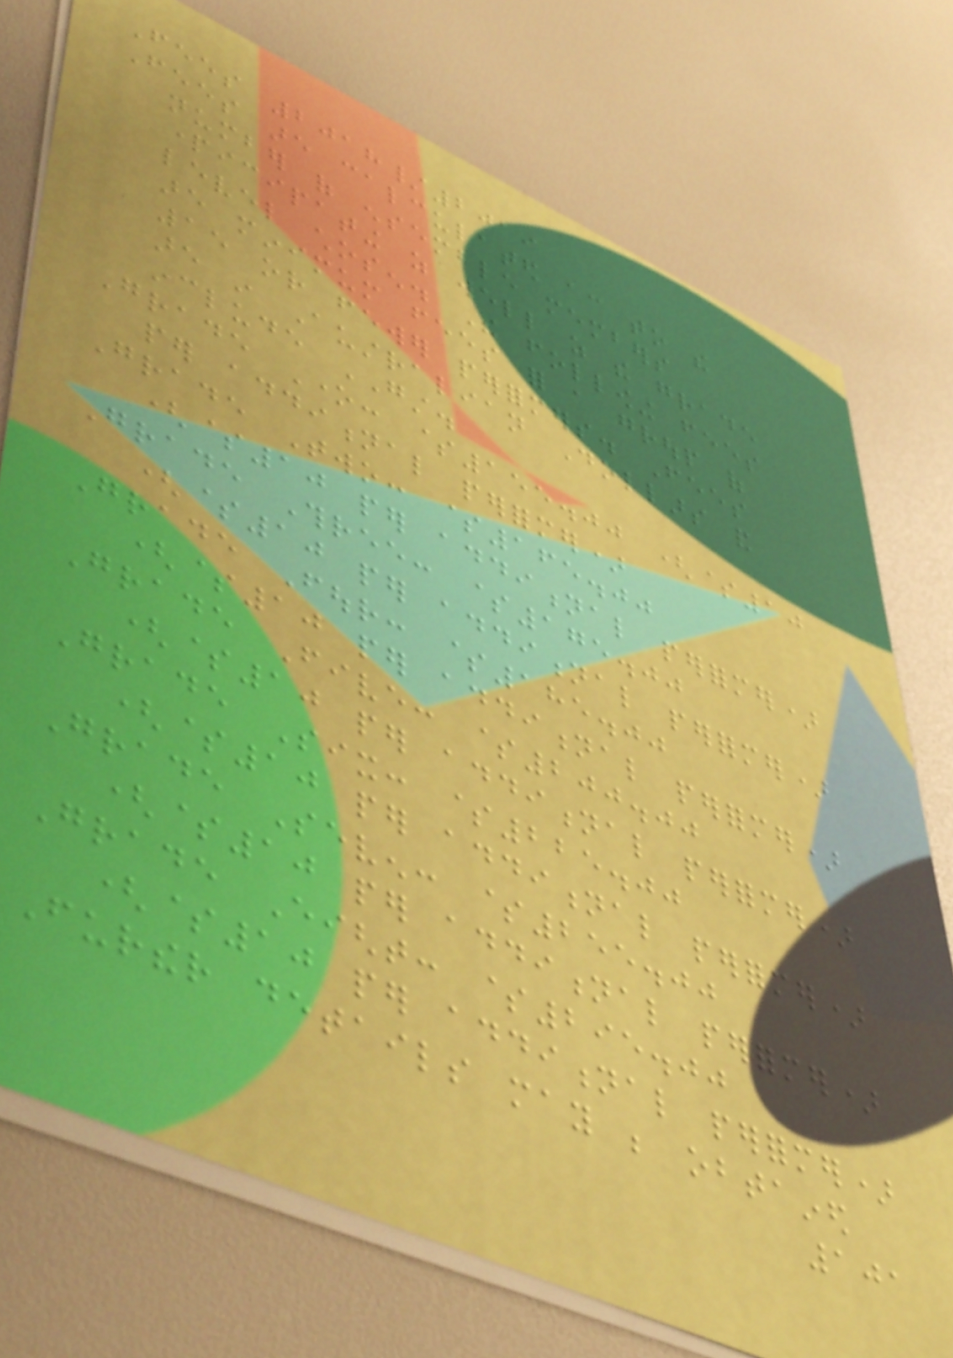Fees 2018/2019
Fees are calculated according to the
number of ensemble members
participating as well as the grade
level chosen. The following fees
are minimum fees for a group of
15 or fewer performers. Fees
are in Australian Dollars and
include GST.
Grade One: $155.00 ($10
per additional performer)
Grade Two: $165.00
($10 per additional performer)
Grade Three: $175.00
($10 per additional performer)
Grade Four: $185.00
($10 per additional performer)
Grade Five: $200.00
($10 per additional performer)
Grade Six: $225.00
($10 per additional performer)
Grade Seven: $255.00
($10 per additional performer)
Grade Eight: $295.00
($10 per additional performer)
Further details may be obtained
101
